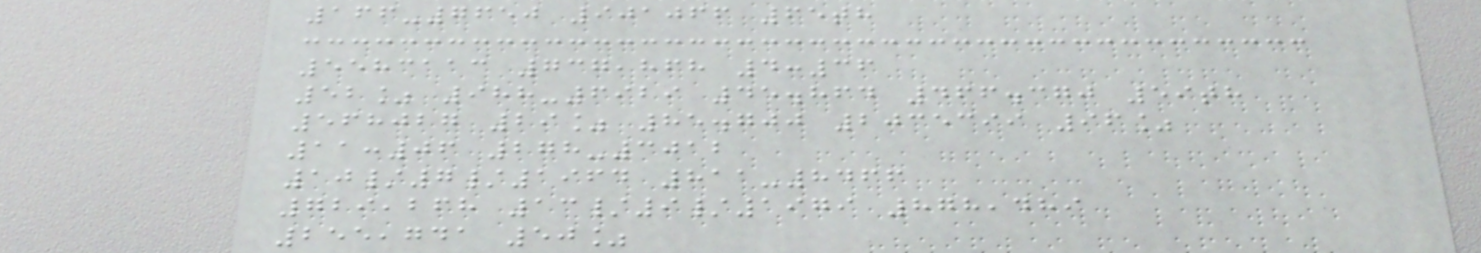166-7650 901066 65th
5583113 737,868 4:36
52% 988-6929 45.864 466.370 59th
568027 29% 85.700 2035399 96%
11:06 278-3012
10/7/1964 811-8466
729,268 13/9/1979 878,489
255,741 50%
